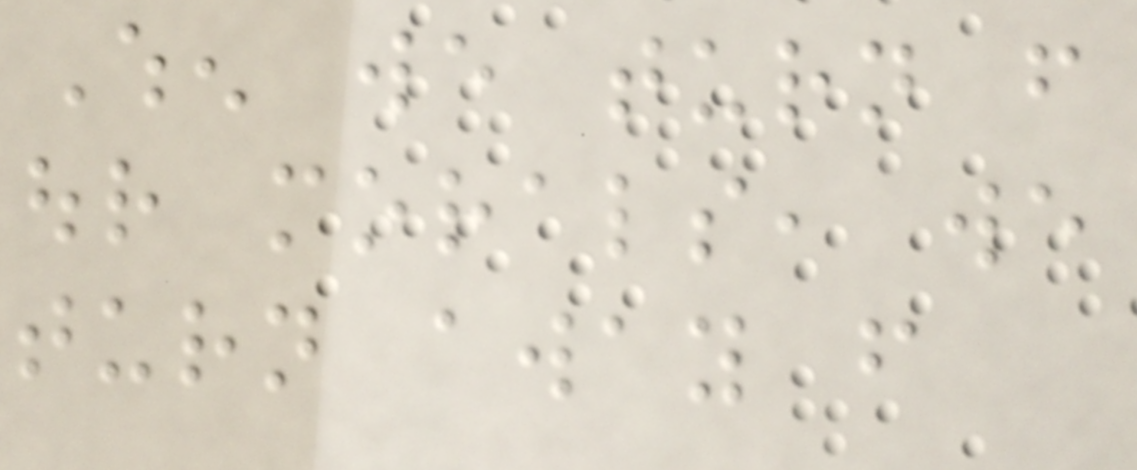When we turn from
our morals, we
turn away from
